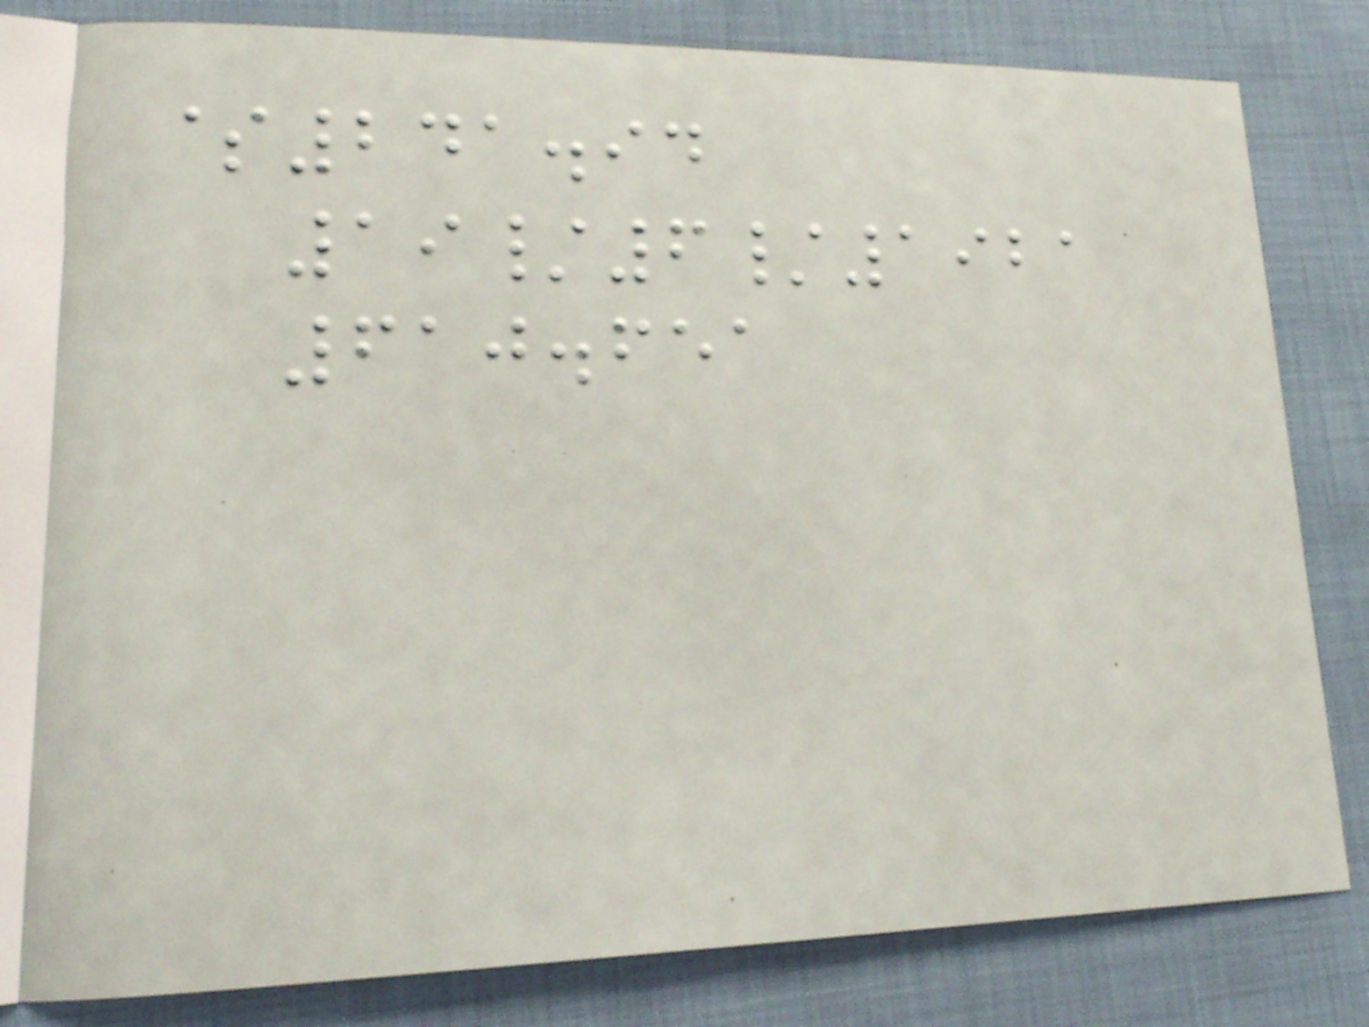$241.94
19/6/1921
610.651
